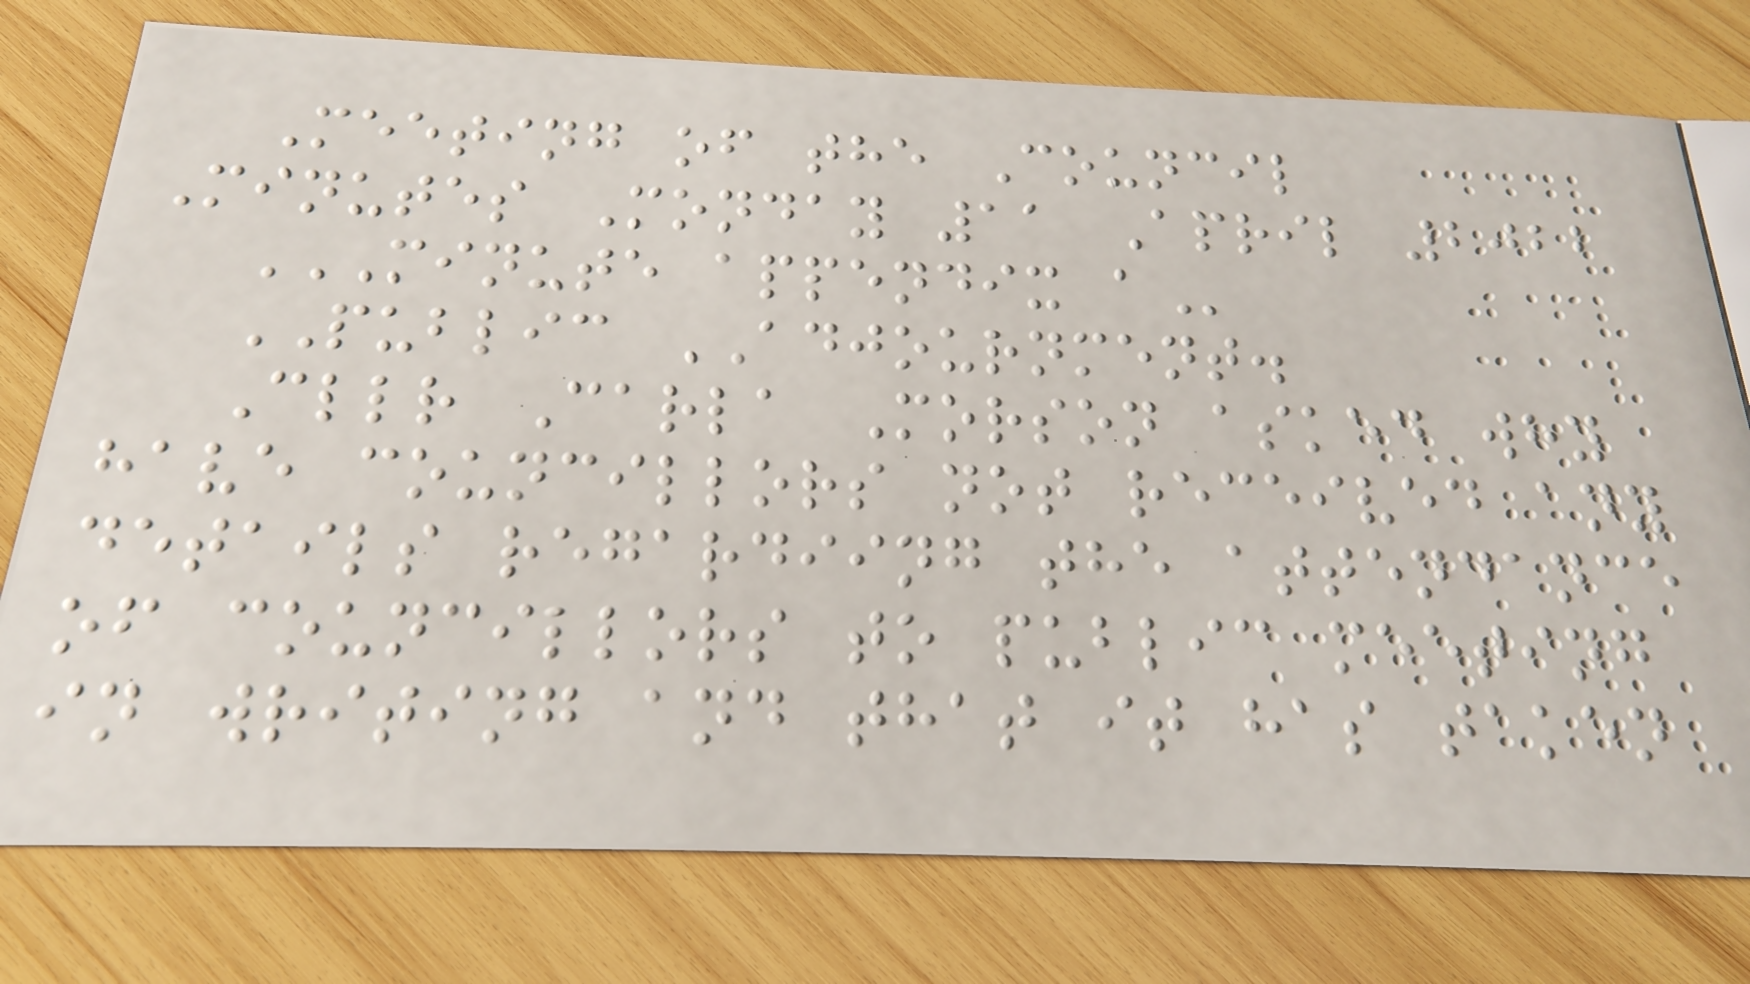Meeting of the Council
Minutes Monday 11 April 2022
MINUTE APPENDIX A
PUBLIC ADJOURNMENT.
Cllr Carla Morson asked why
have councillors not received any
details regardiing the attendance
of councillors to public meeting
in writing and that it has taken
